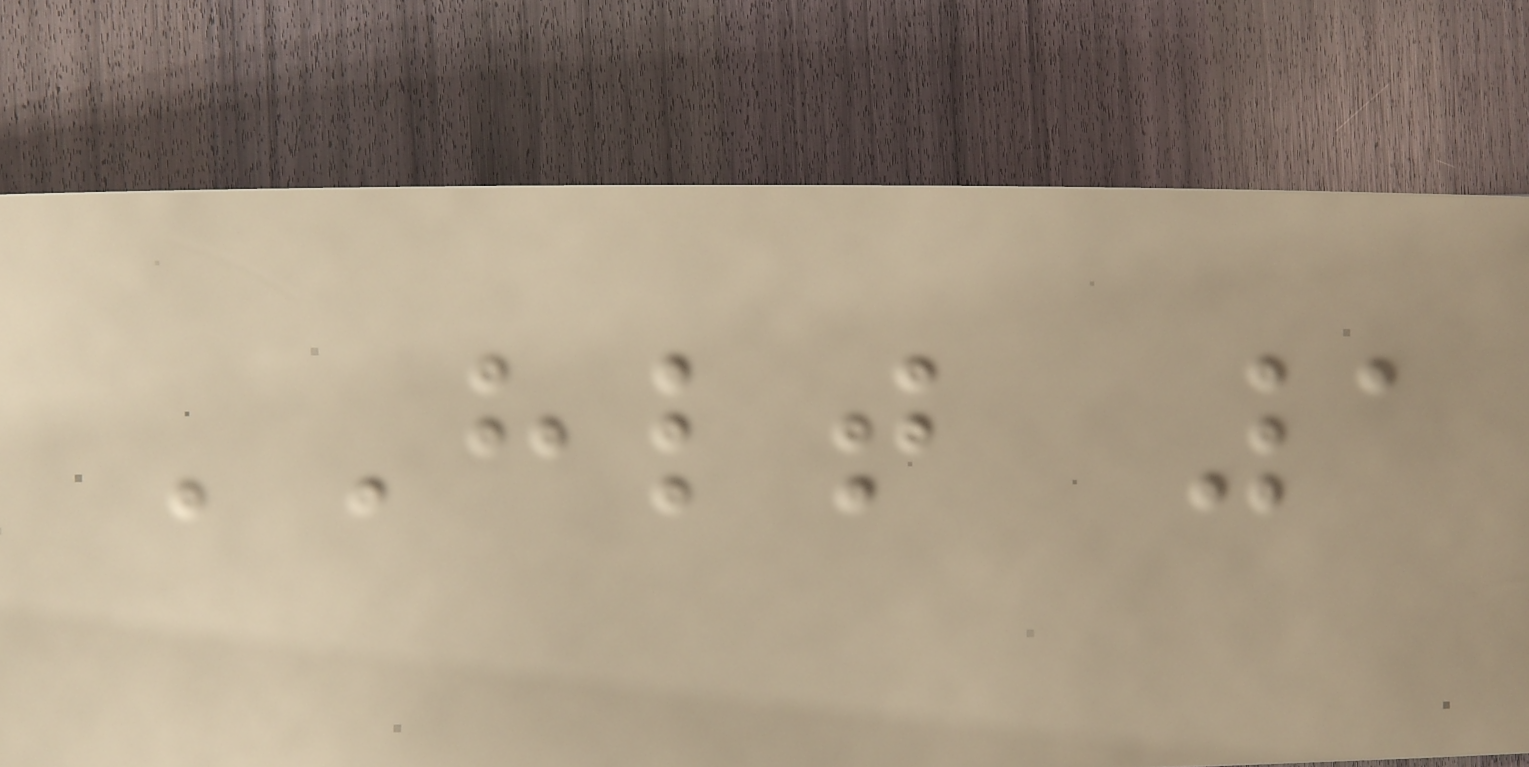HLT 1
